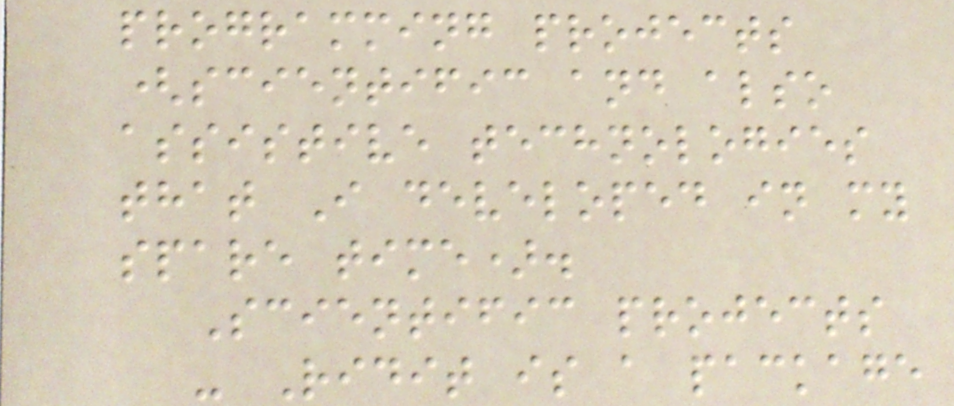programming projects
(scientific and also
assistive technologies
that I developed in my
spare time).
Scientific projects
- Ridit is a package
